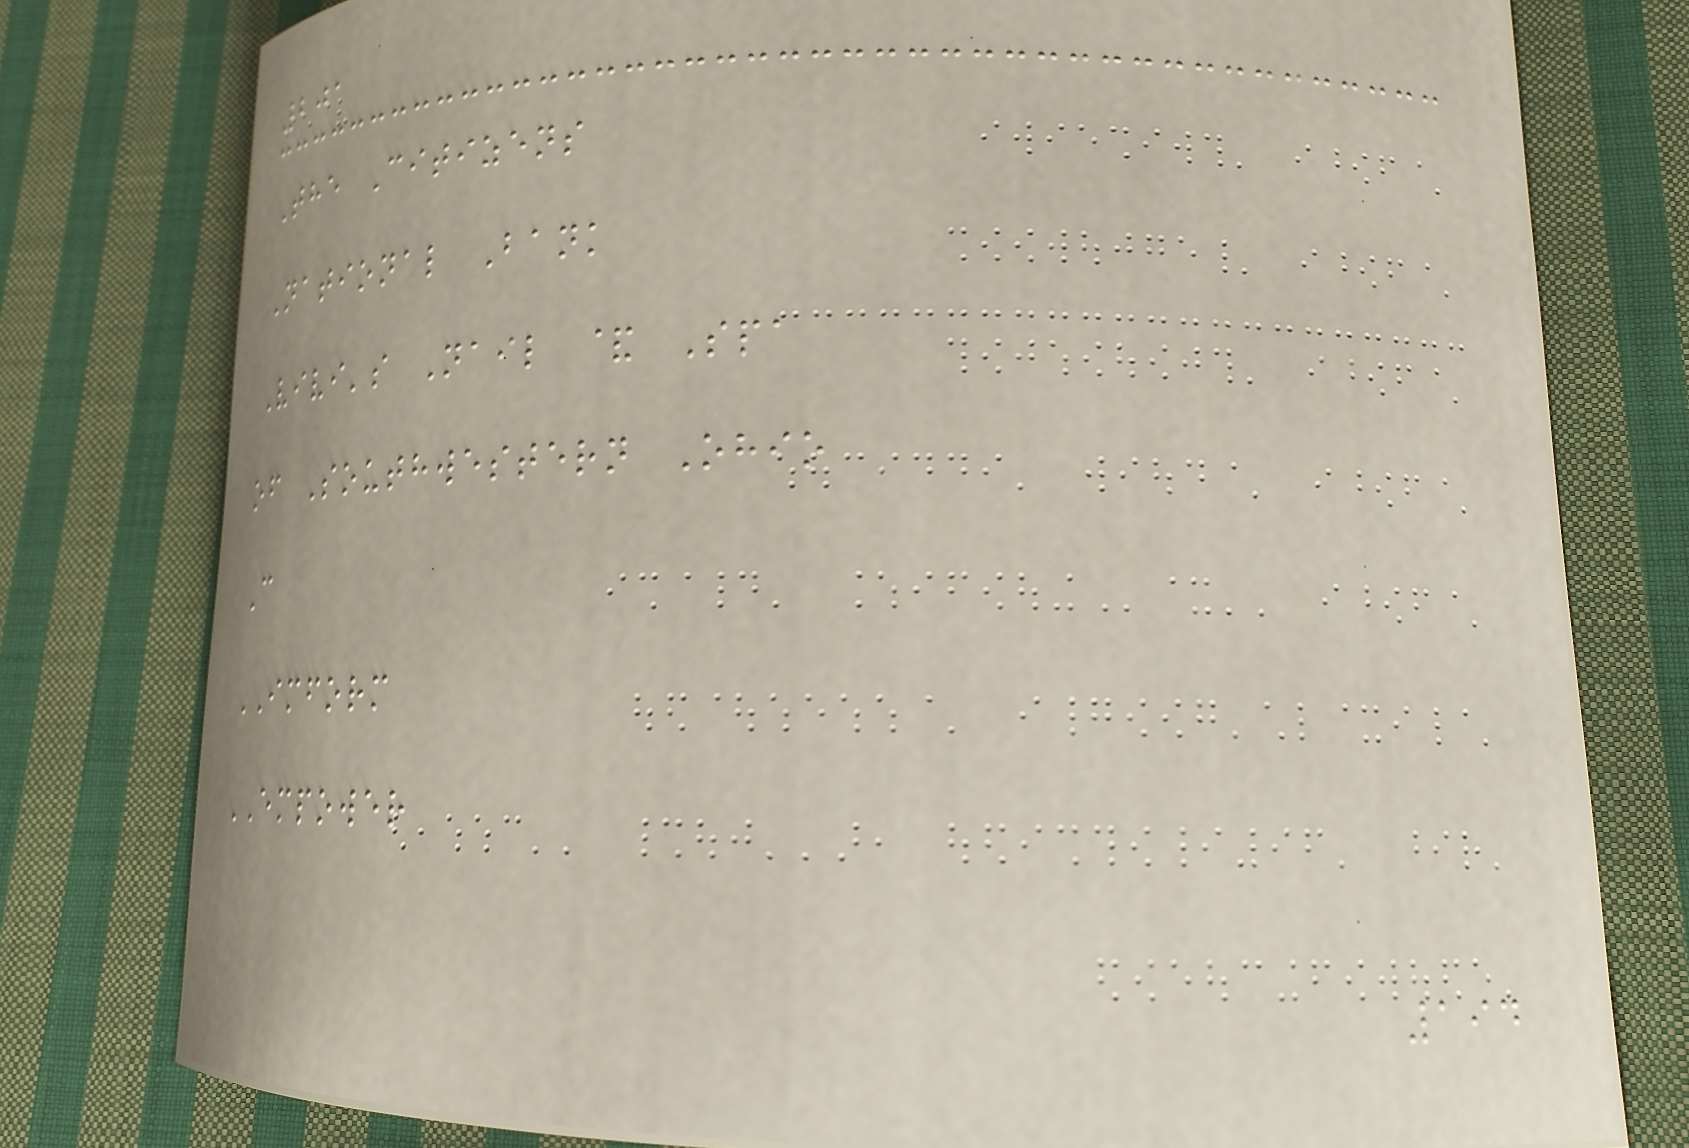201
The Citizens
National Bank
Vivi's Nail & Spa
of Southwestern Ohio
C
IMFORM
EMPOWER
194
